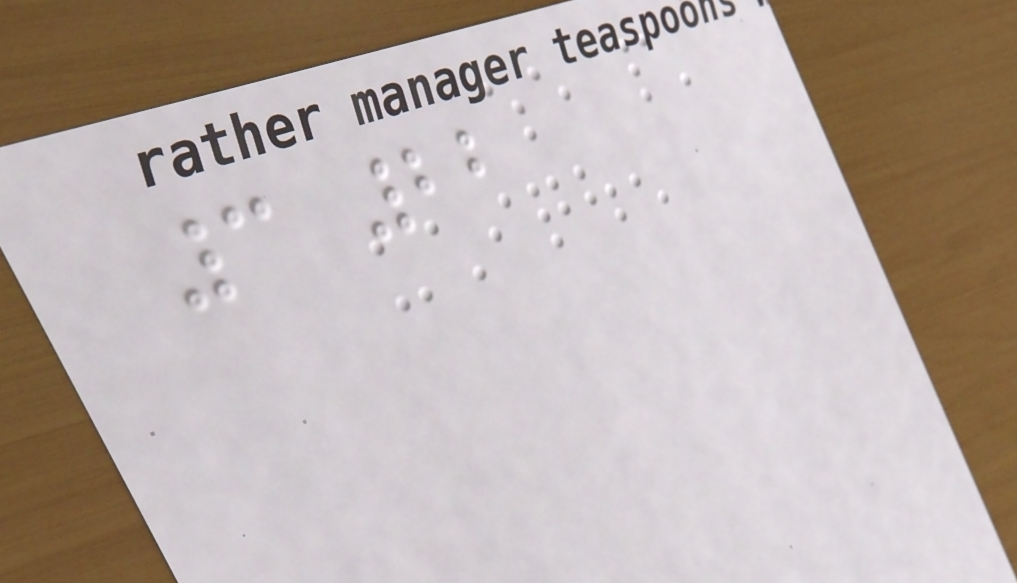3 22
